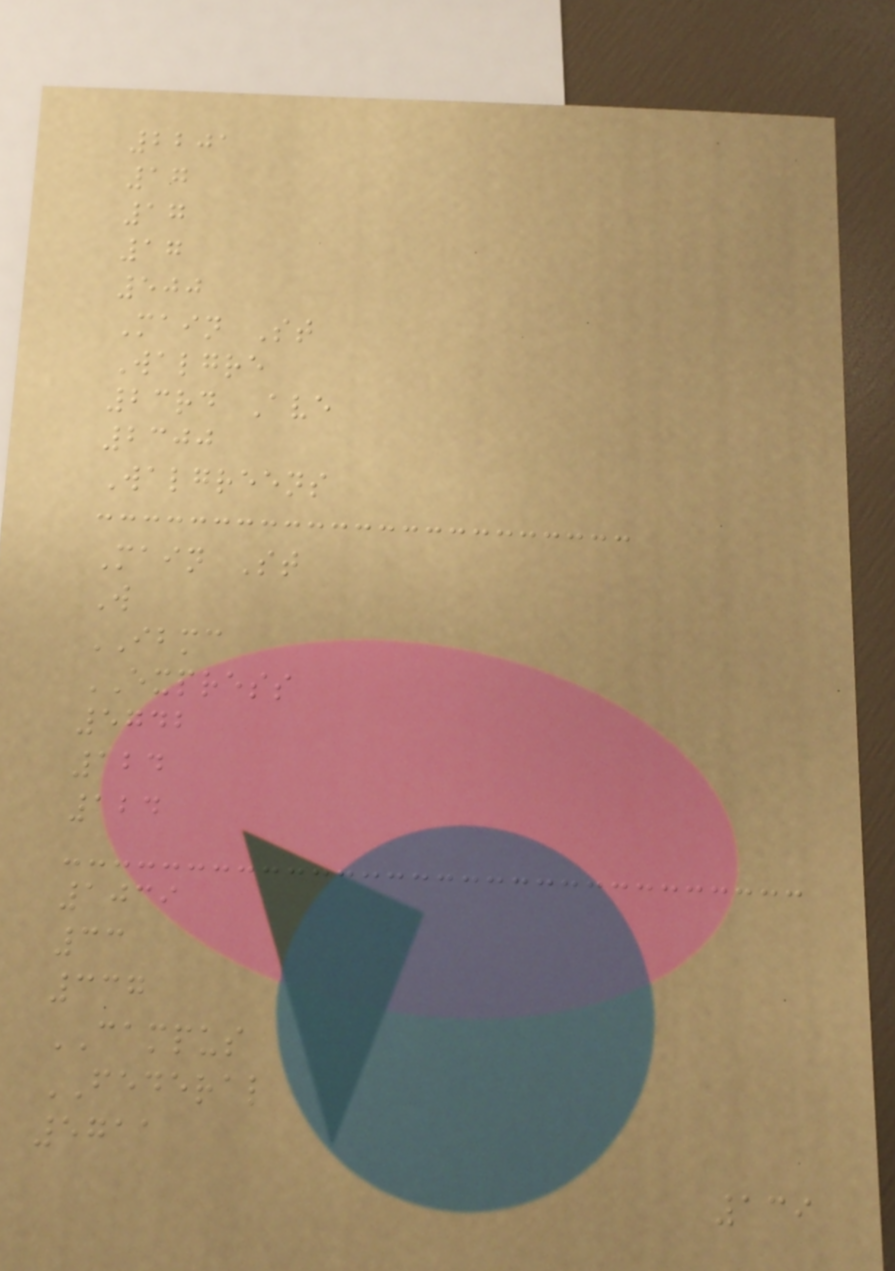2201
17
17
17
500
Main St
Walgre
23rd Ave
2300
Walgreens
Main St
W
IBMC
EXPRESS
5742
124
124
1039
33
337
CAMPUS
FEDERAL
5711
139
